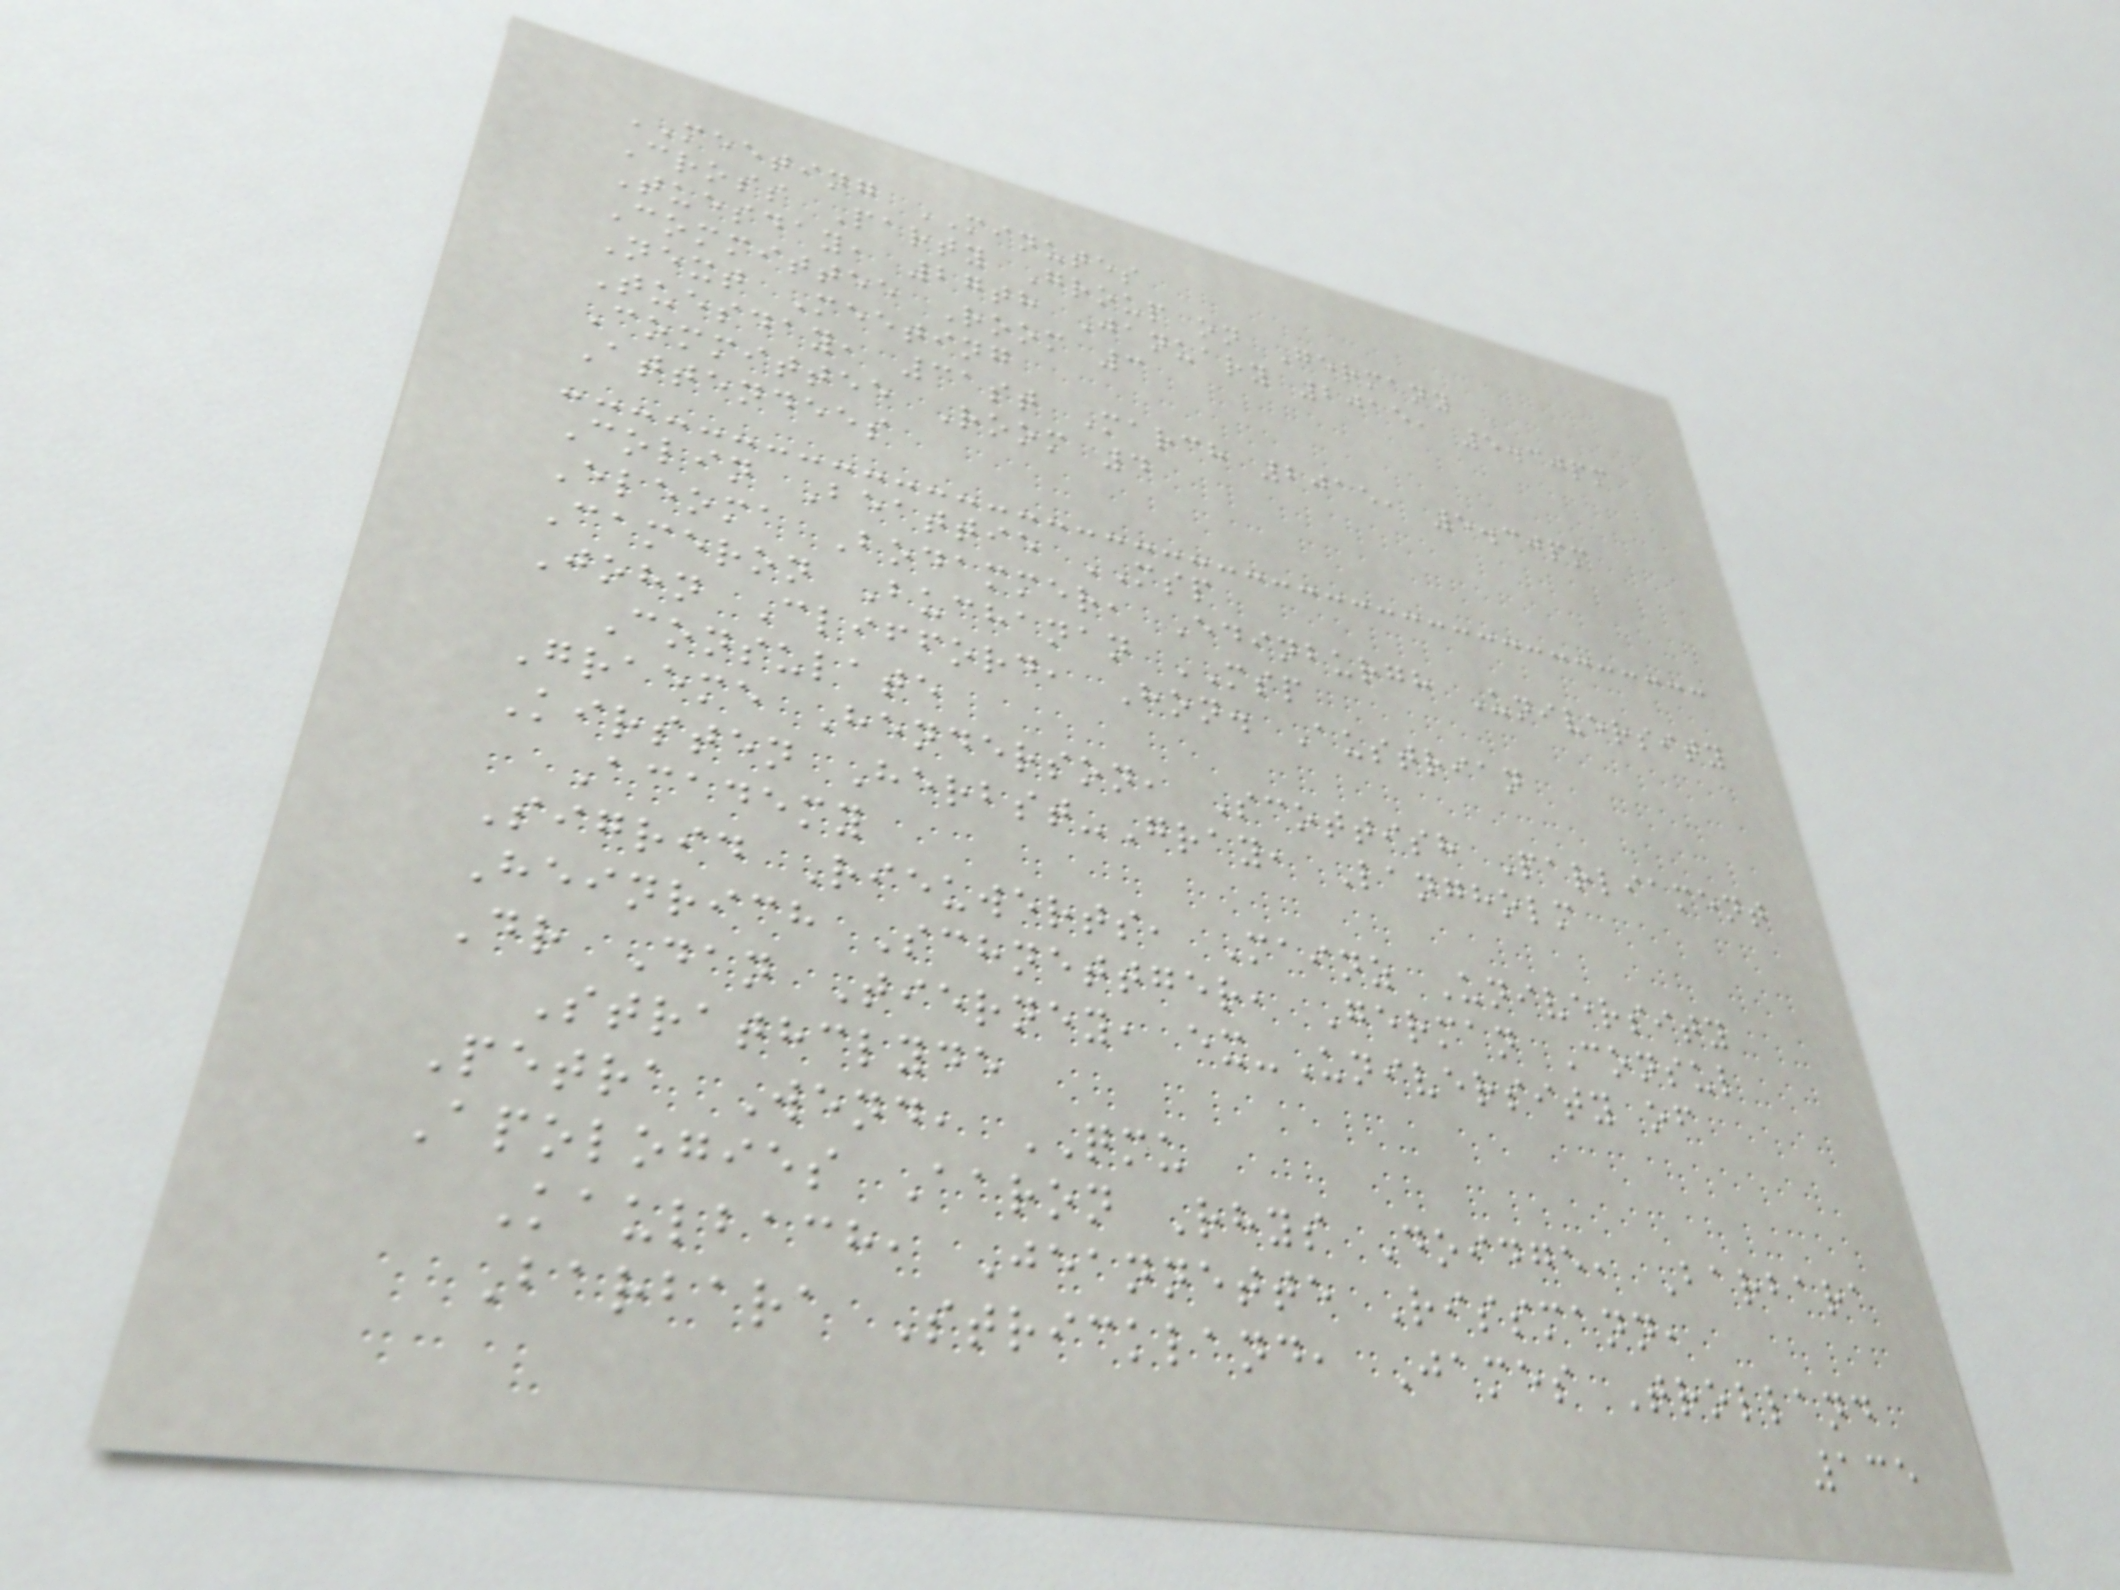MEETING MINUTES
Cross Party Group on Germany
Tuesday, 27th January 2015, 5.30pm
Committee Room 3
Next Meeting
Tuesday, 31st March 2015, 5.30pm
Committee Room 4
Attendees
Colin Beattie MSP
Eleoma Bodammer, Edinburgh University
Cameron Buchanan MSP
John Clifford, Hon. Austrian
Consulate
Graeme Henderson, Scottish Parliament
Kirsten Herbst-Gray, Langholm
Academy
Sigrid Rieuwerts, Mainz University
Heinrich Schnettger, German Consul
Dr Dan Tierney, ex-University of
Strathclyde
Petra Wend, QMU
Apologies Aaron Rhys Doidge, Barbara
Kaulbach, Jeannette Rissmann,
Barbara Strickland, James Trolland
135
